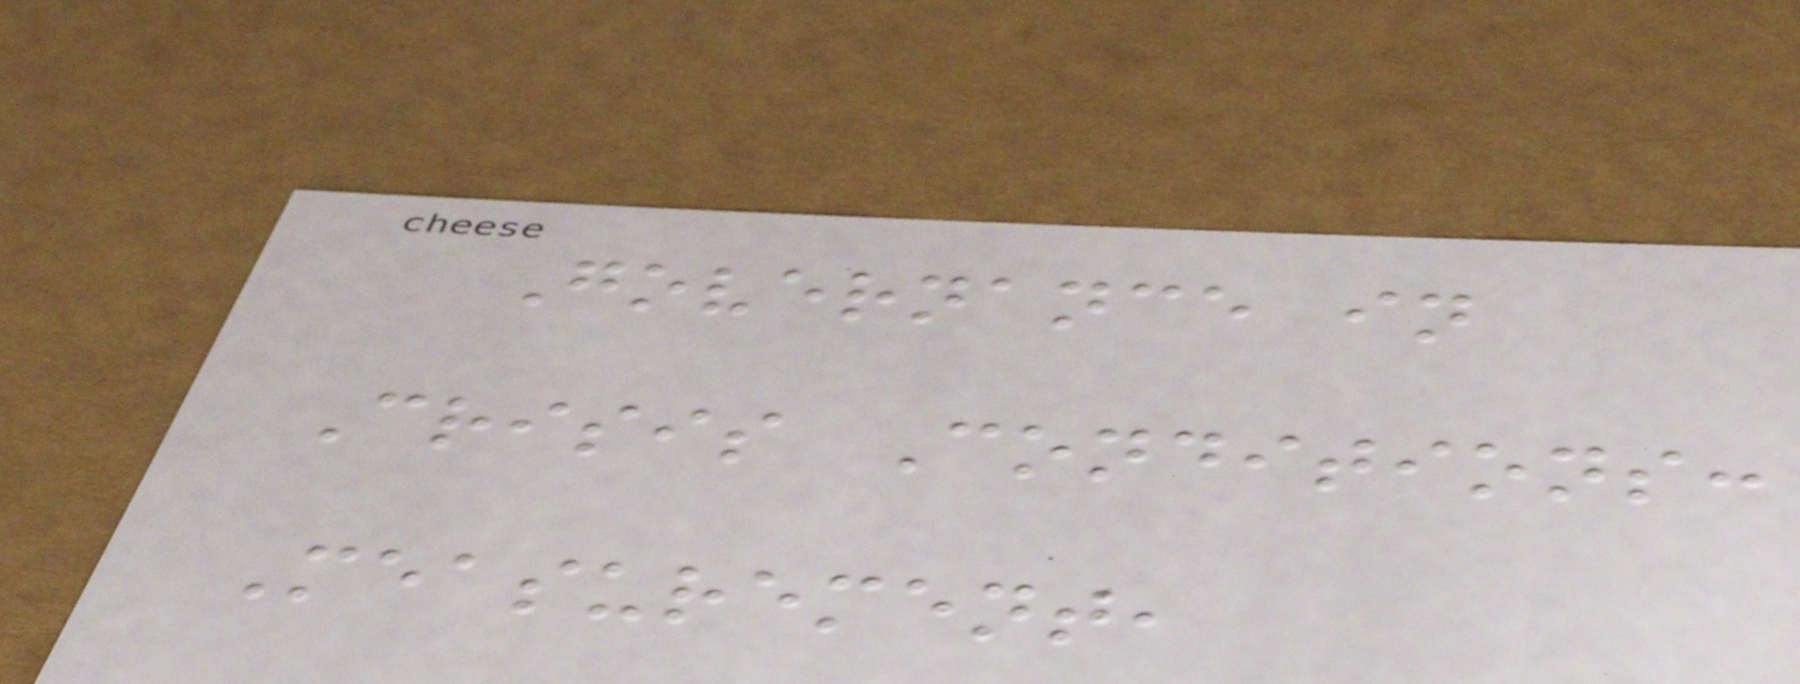Governance in
Crisis Conditions:
Measurement,
